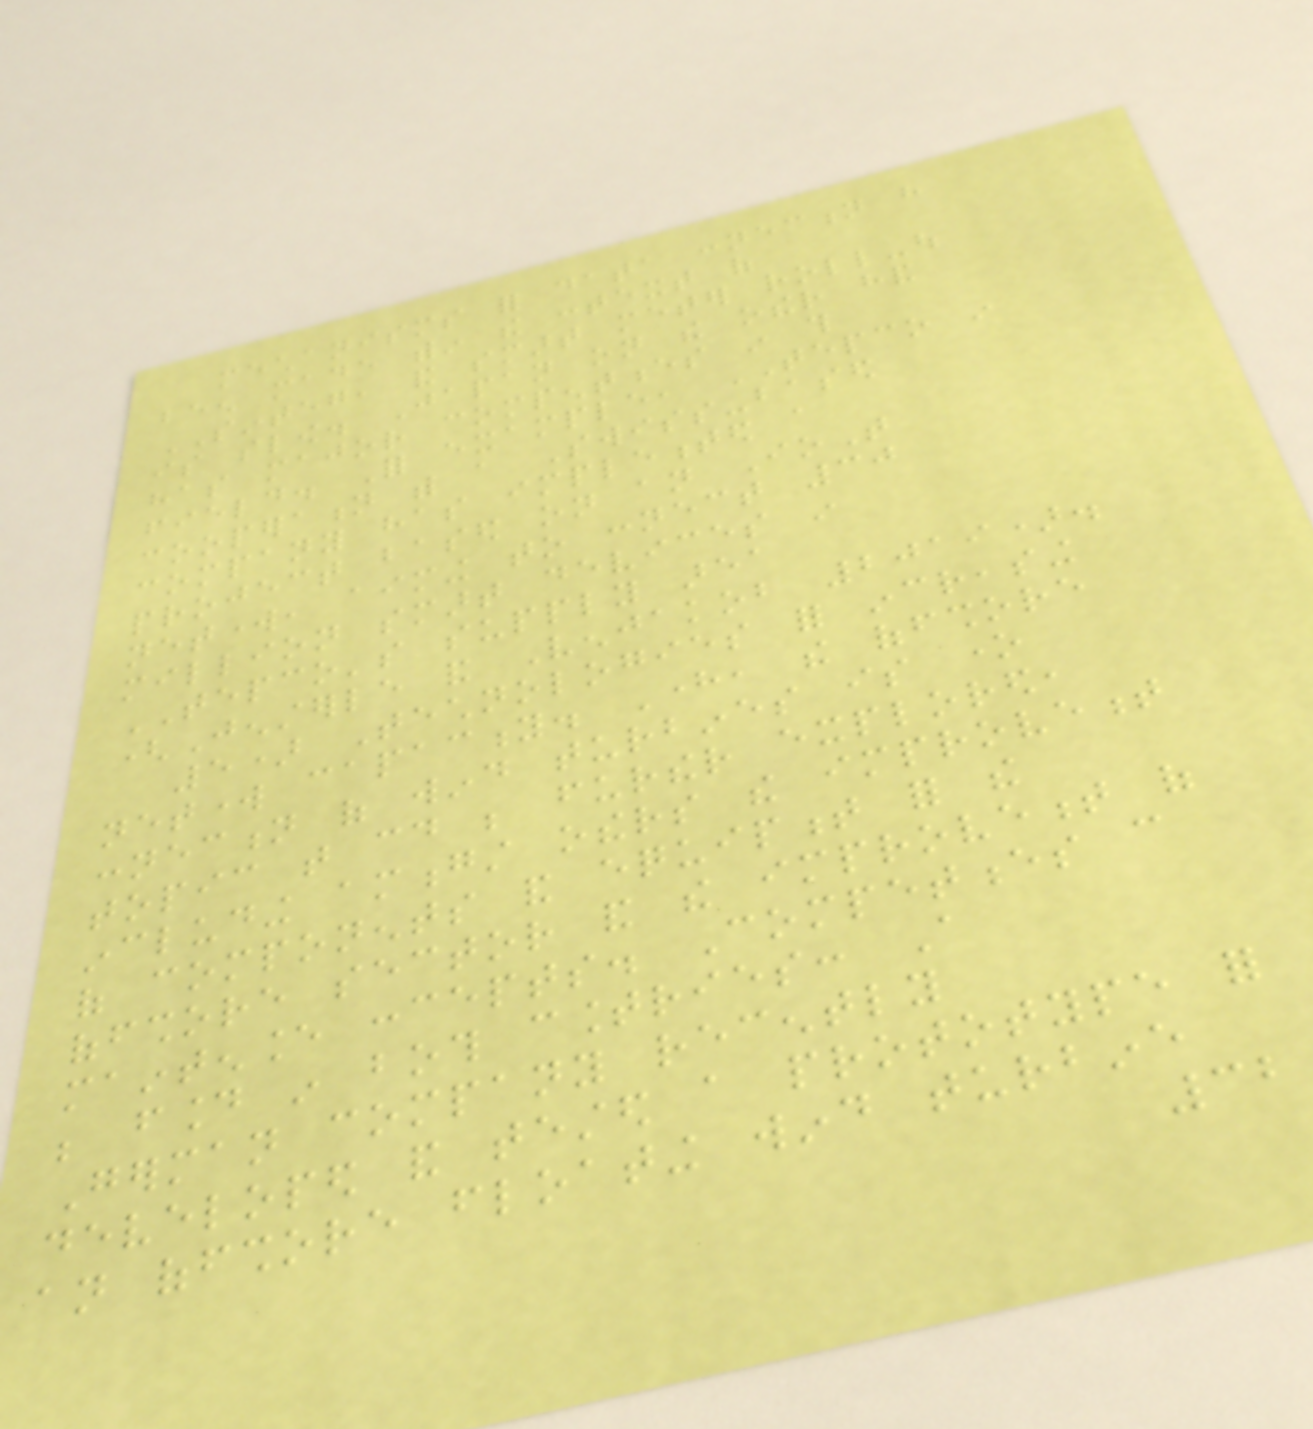mechanisms for data connection have
been made within the context of
SINTEG, and smart meter roll-out
is slow. Japan on the other hand
has major compentences in this
field. For example, TEPCO in
cooperation with a Swiss-based
company has implemented a
project based on an IoT
network, aiming to connect 30
million smart devices in
TEPCO's supply area
(Jensterle and Venjakob 2019).
5) Technologies for increasing
network capacity. Here, the offshore
connection of wind turbines is one
topic that could be further explored,
including amongst others the improvement
of components and equipment for the
offshore sector and the improvement of
maintenance concepts. Competences can
be found in both countries: A
German company recently
developed and tested a prototype for
an offshore floating wind turbine
32
